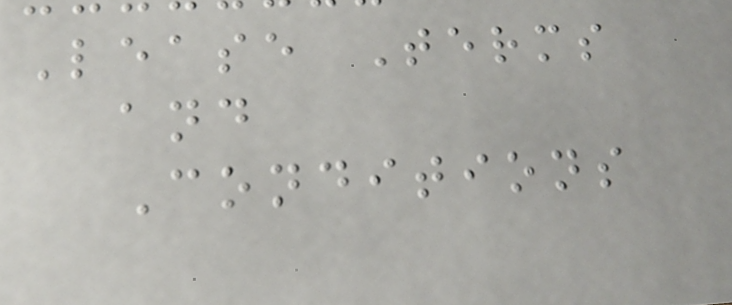Lease Terms
and
Conditions
